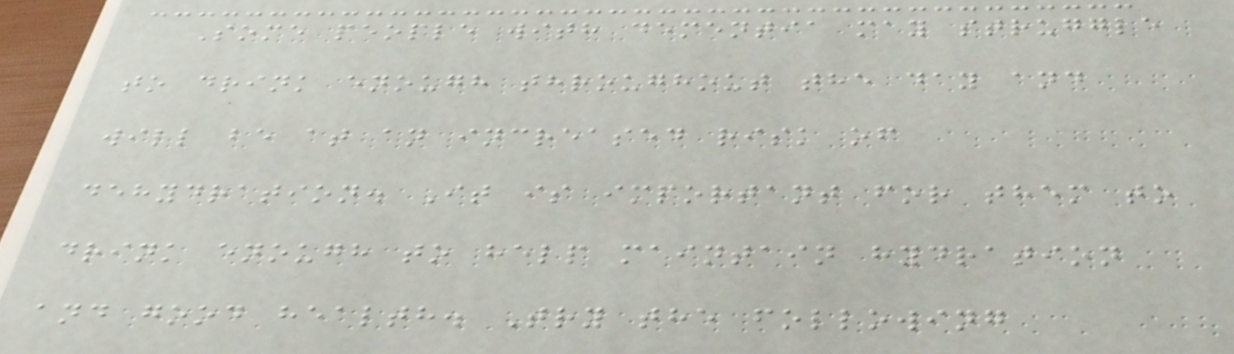Some people with dementia may struggle
to drink enough throughout the day and
will be at an increased risk of
dehydration. It is important for them to
drink enough to help maintain hydration
and good health. Try the following
